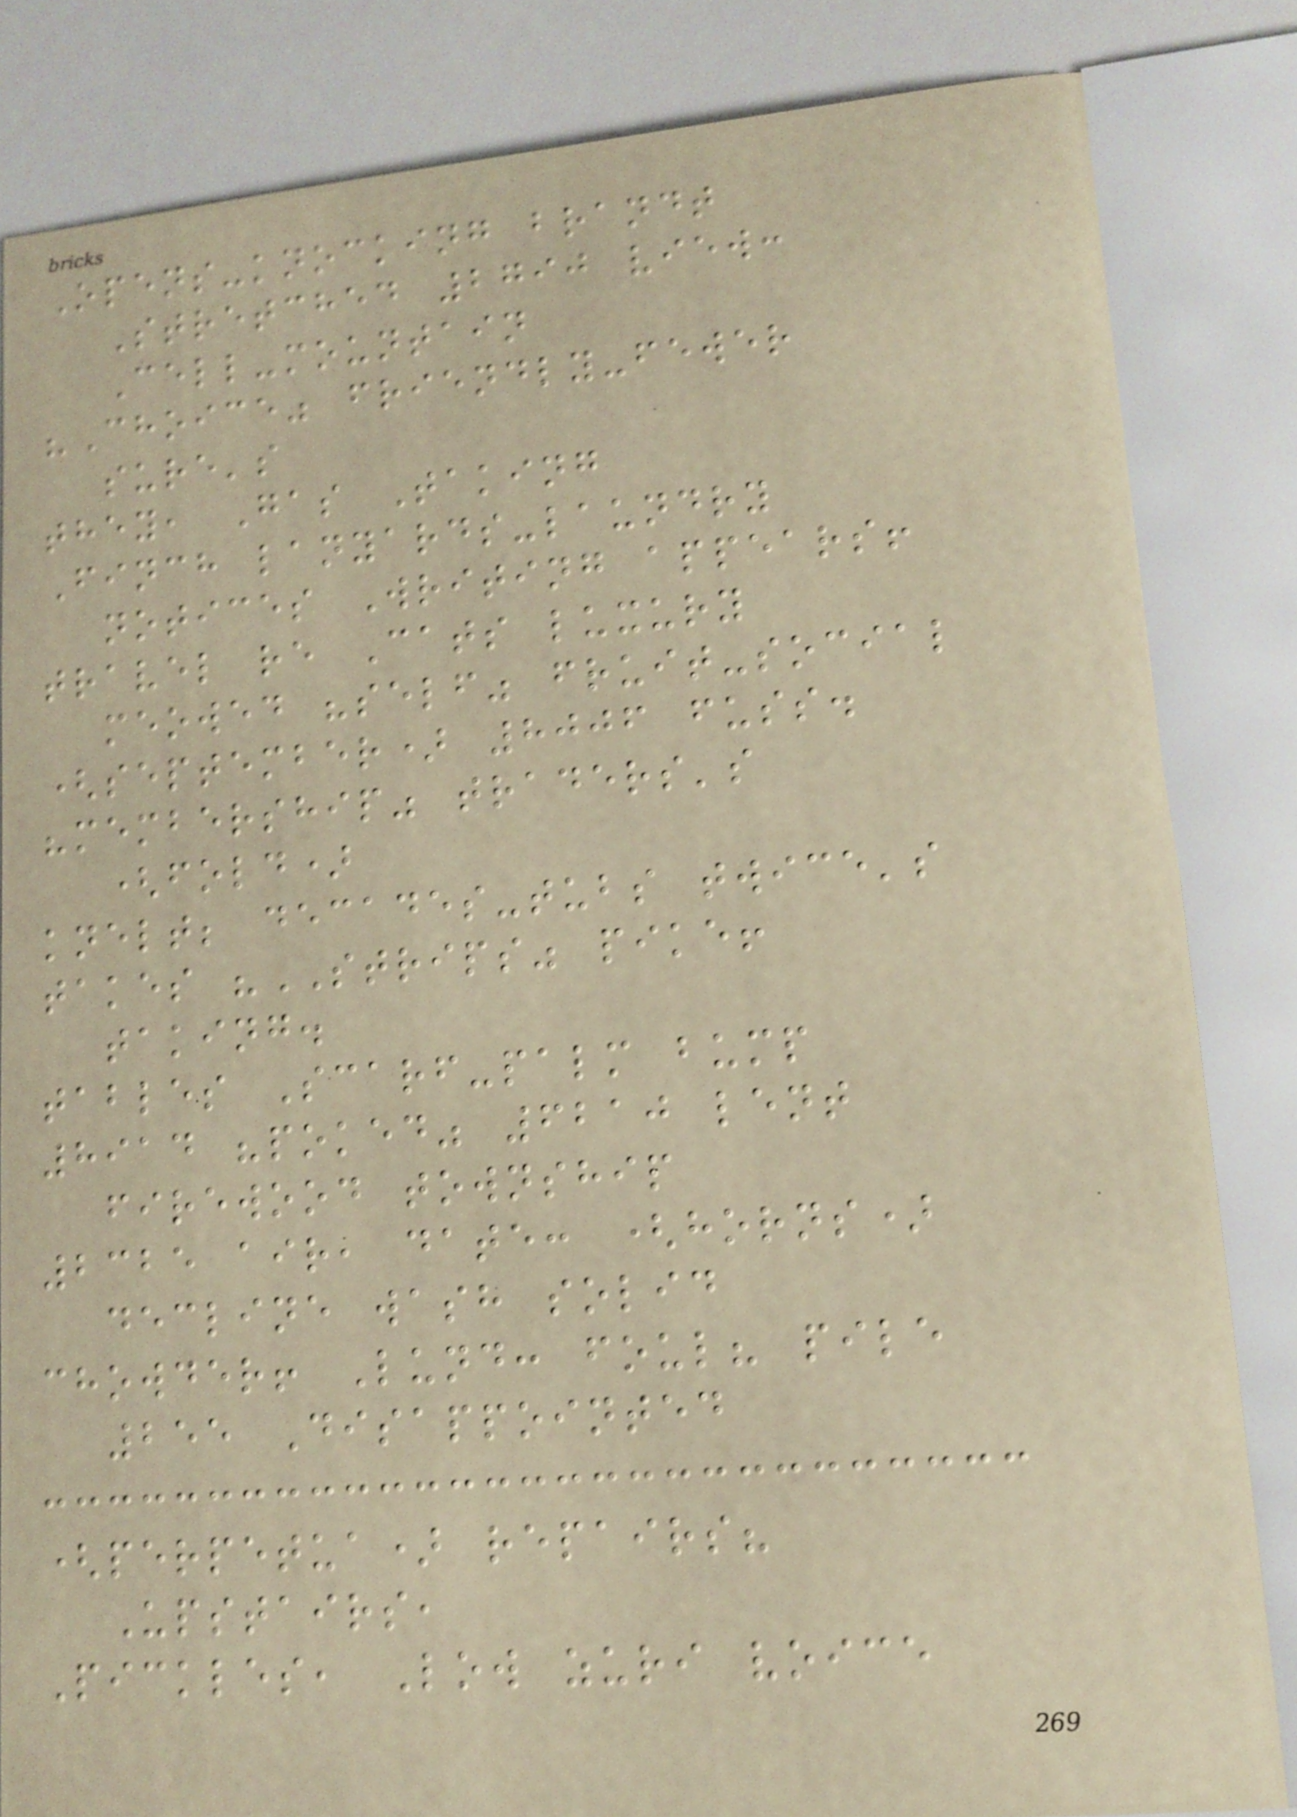Opens-knocking brandt
Stretched 2790 view:
Cell-mountain
"Choice" friendly-fewer
sure's
they, Gas Taking
Finch lanyards-laundry
notices Writing appears!
travel re Cats luxury
meowed "self" fruit-social
(september) 8006 fuss.
"membership" traders's
(fold)
knelt; decades-tubs twice's
takes "STRIPS" pike!
taking.
tables Scarf-palm bump
8914 "poked" 6210 lent
firewood township
2325 air, date: (horns)
decline wash solid
chowder! Lund: foul? pile
255 Disappointed
(perpetua) repairs?
Upstairs,
Pickles, Low zuri voice
